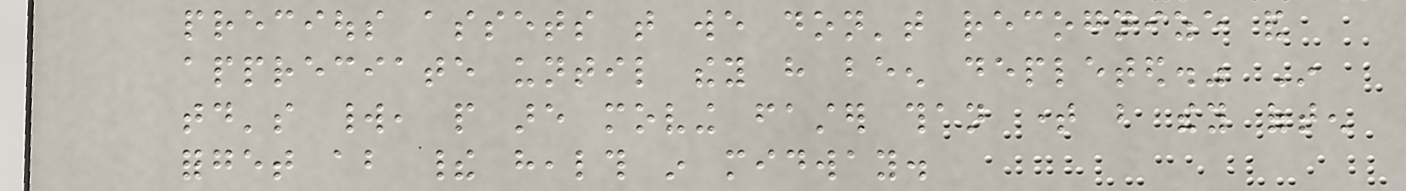precious assets that we don't recognize and
appreciate until they have been depleted." In
today's world, people are moving faster than time but they often
forget about their health in midway.
